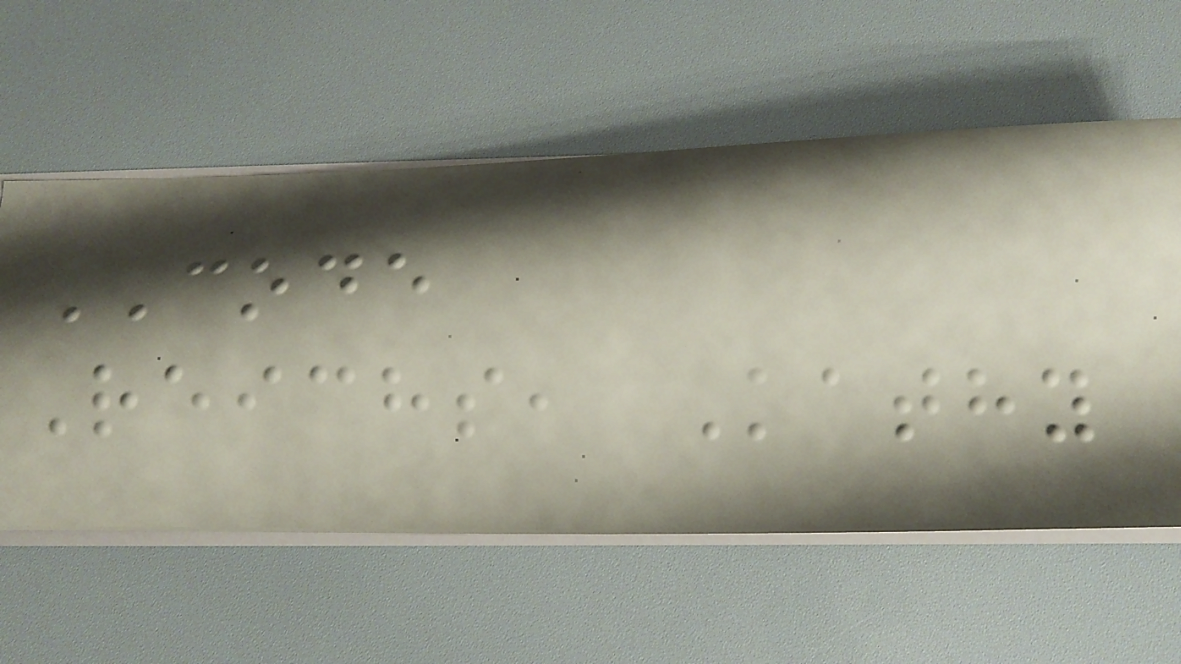CODE
Reichs, Kathy
